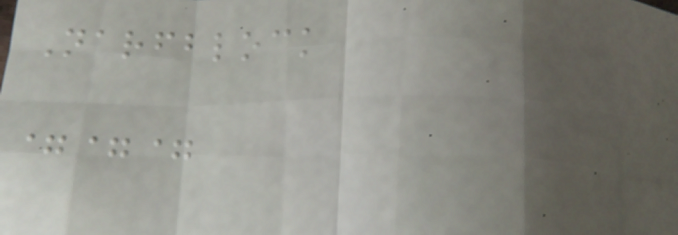Narfblock
===
